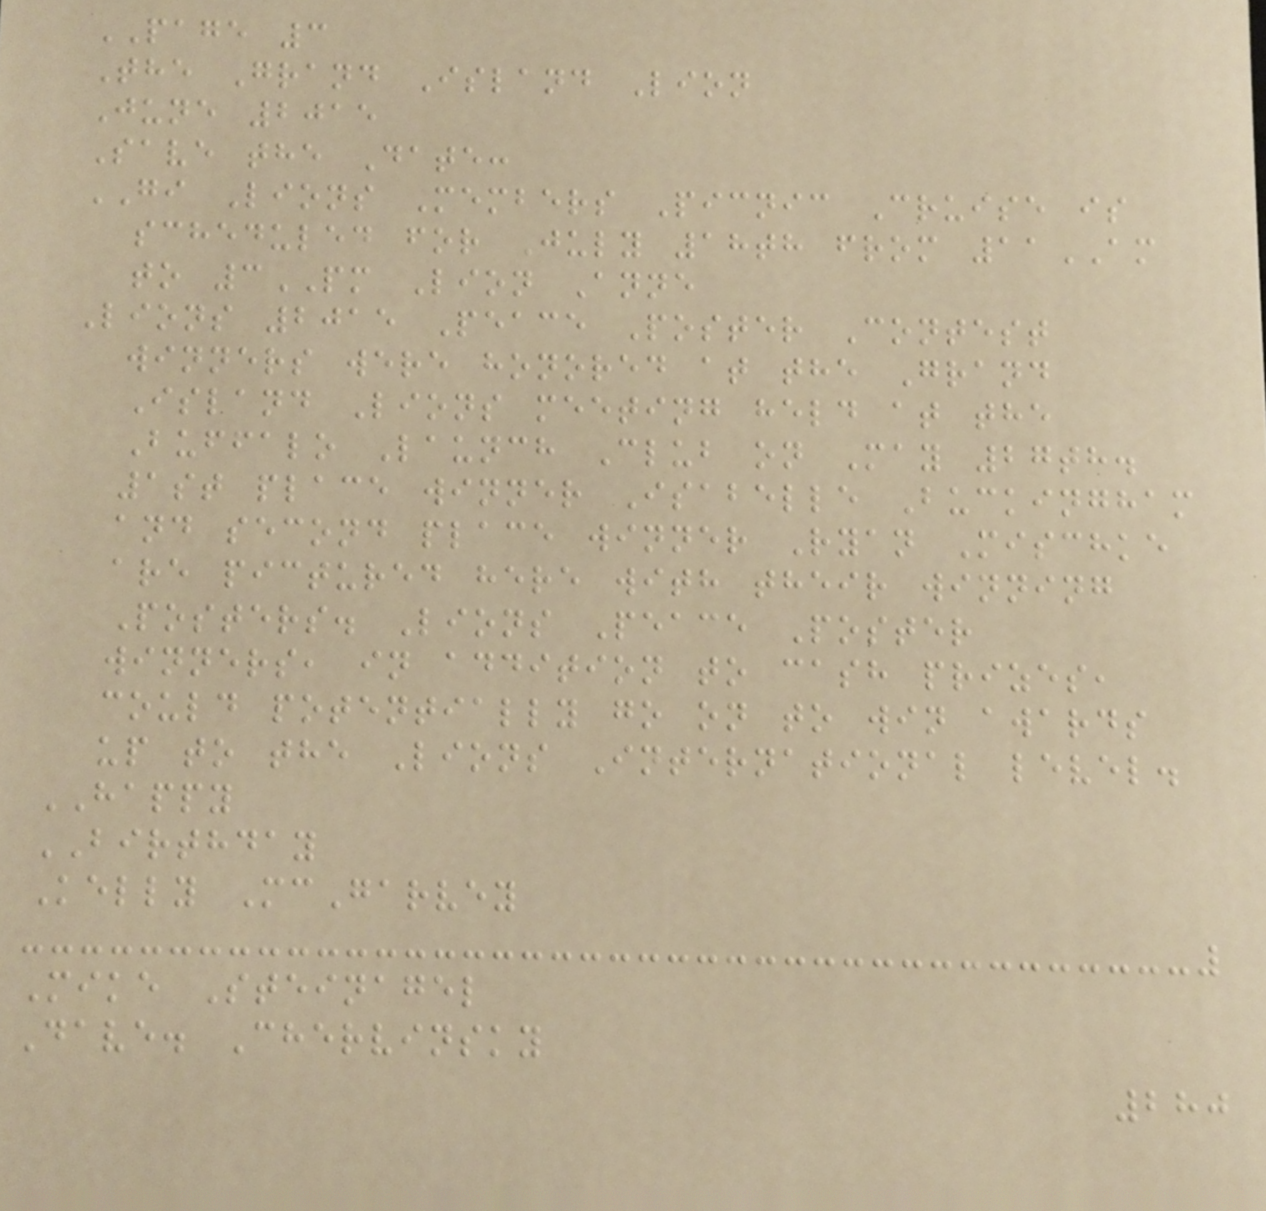PAGE 3
The Grand Island Lion
June 2015
Save the Date:
GI Lions Members Picnic Cruise is
scheduled for July 18th from 11AM
to 3PM Lion Anne
Lions 2015 Peace Poster Contest
winners were honored at the Grand
Island Lions meeting held at the
Buffalo Launch Club on May 27th.
1st place winner Isabelle Buckingham
and second place winner Ryan Mischke
are pictured here with their winning
Posters. Lions Peace Poster
winners, in addition to cash prizes,
could potentially go on to win awards
up to the Lions International level.
HAPPY
BIRTHDAY
Kelly McGarvey
Mike Steinagel
Dave. Chervinsky
280
